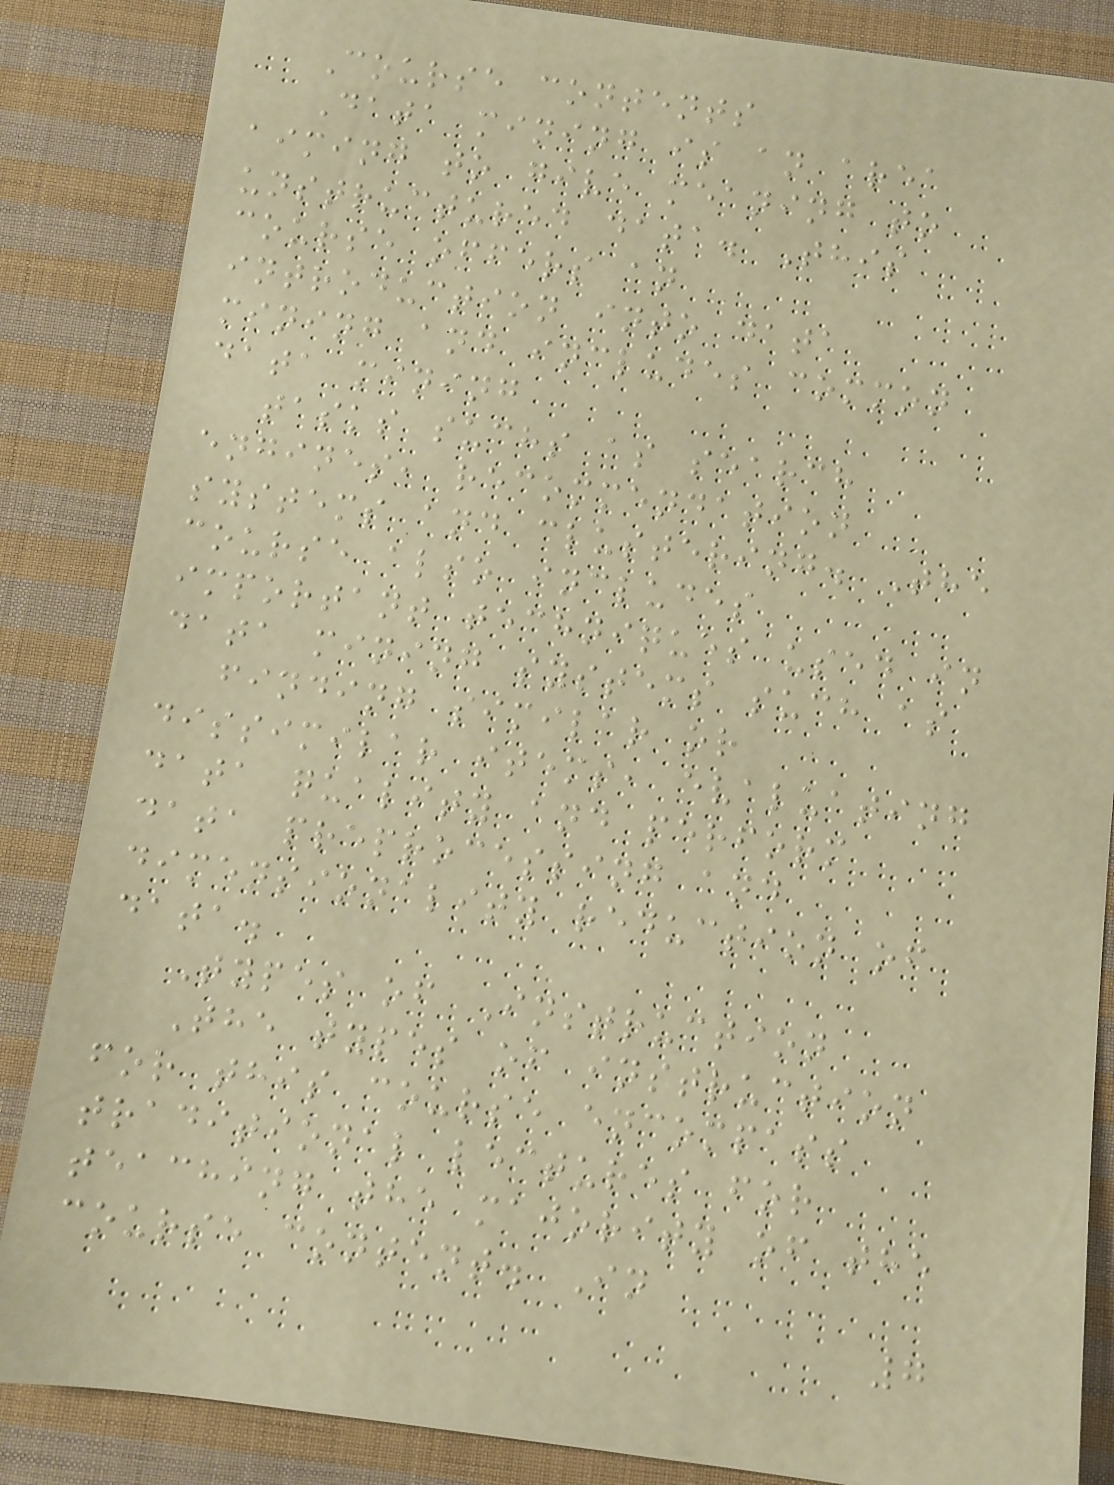Course contents
Data mining is an area
aiming to give meaning to
unstructured data. This
course offers an
introduction into data
mining and includes common
data mining
tasks suchs as search
engines, recommendation
systems and clustering. The
course also includes
important techniques used in
data mining systems such as
finding similar or
dissimilar items, evaluating
data quality and perform
data preprocessing and
dimensionality reduction of
data.
Types of Instruction
The types of instruction
for this course encompass
traditional lectures for
teaching the majority of the
course content. In
7
